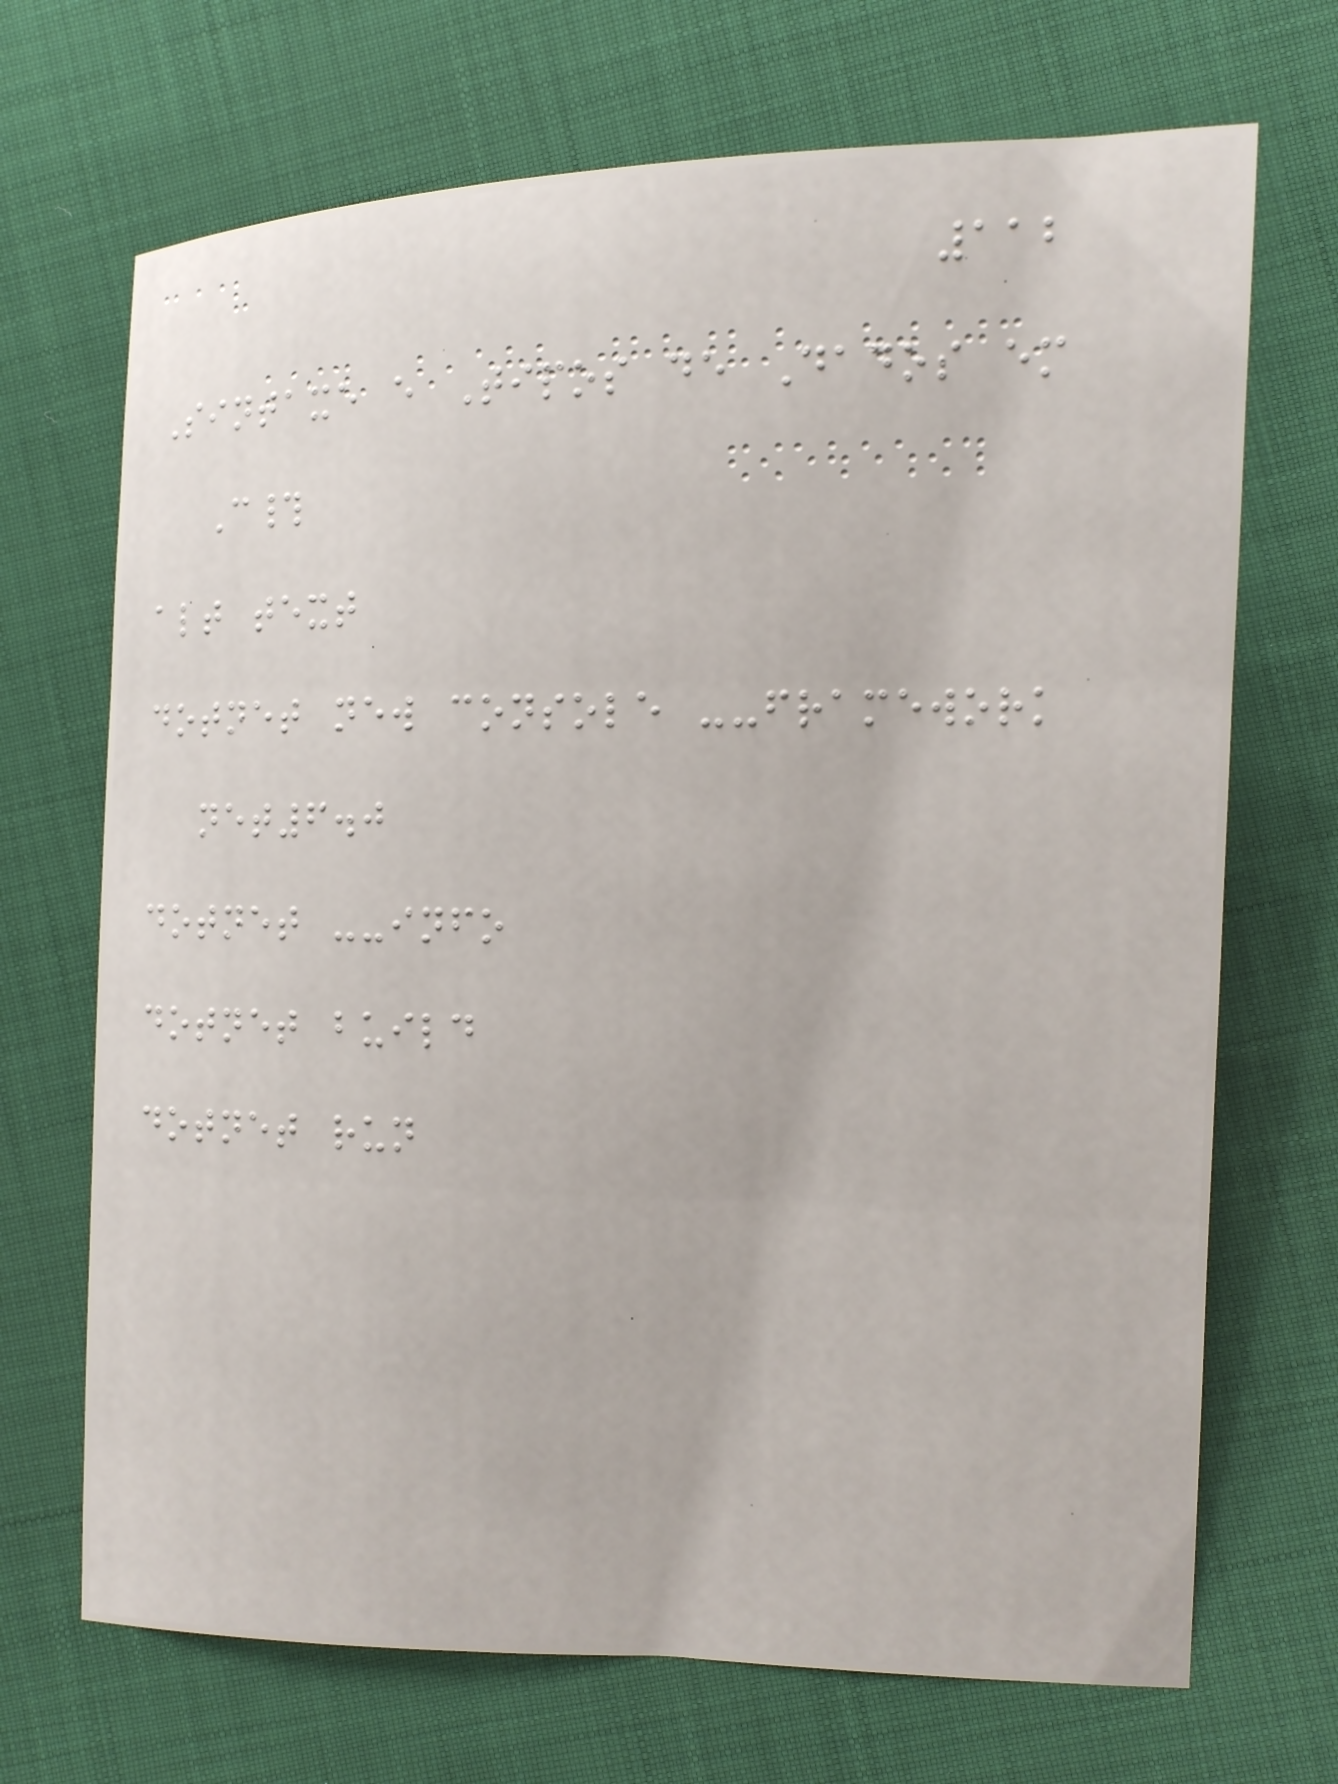112
Sintaxe e Tipos de Dados em
C#
alt text
dotnet new console --framework
net6.0
dotnet --info
dotnet build
dotnet run
